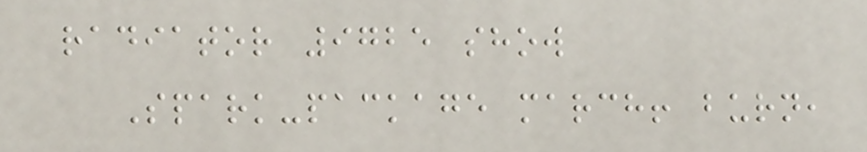radiator 9725 show
Spark-package march! burn,
